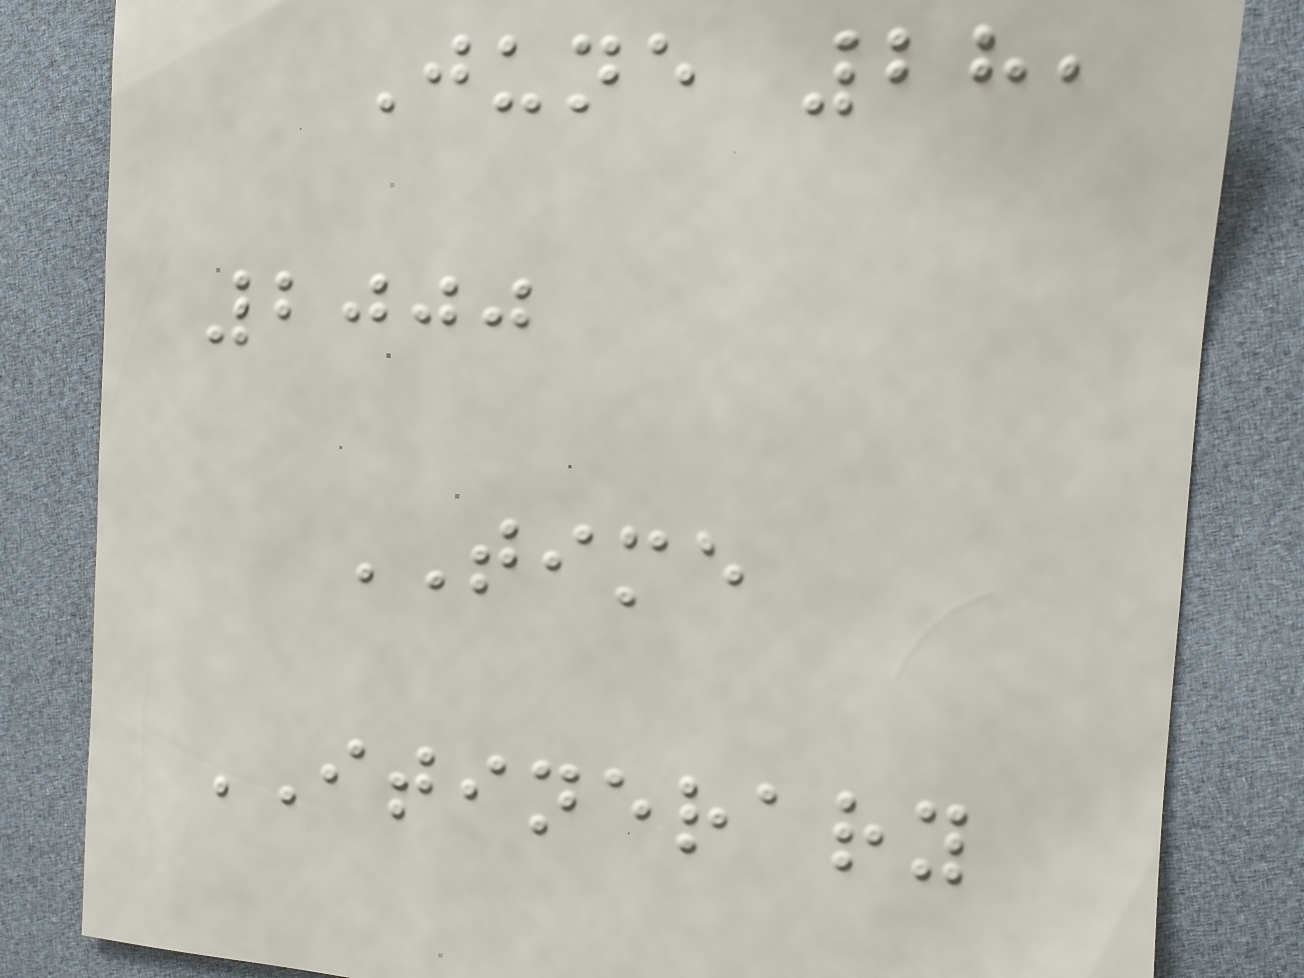June 28,
2000
TIME
ITINERARY
